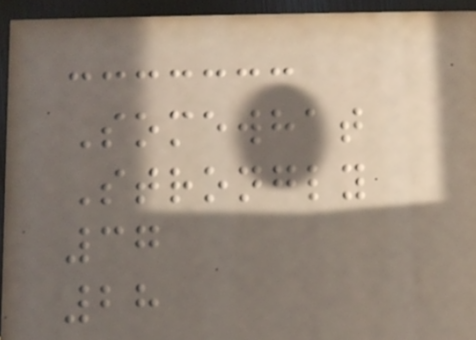Somewhat
Strongly
37
28
